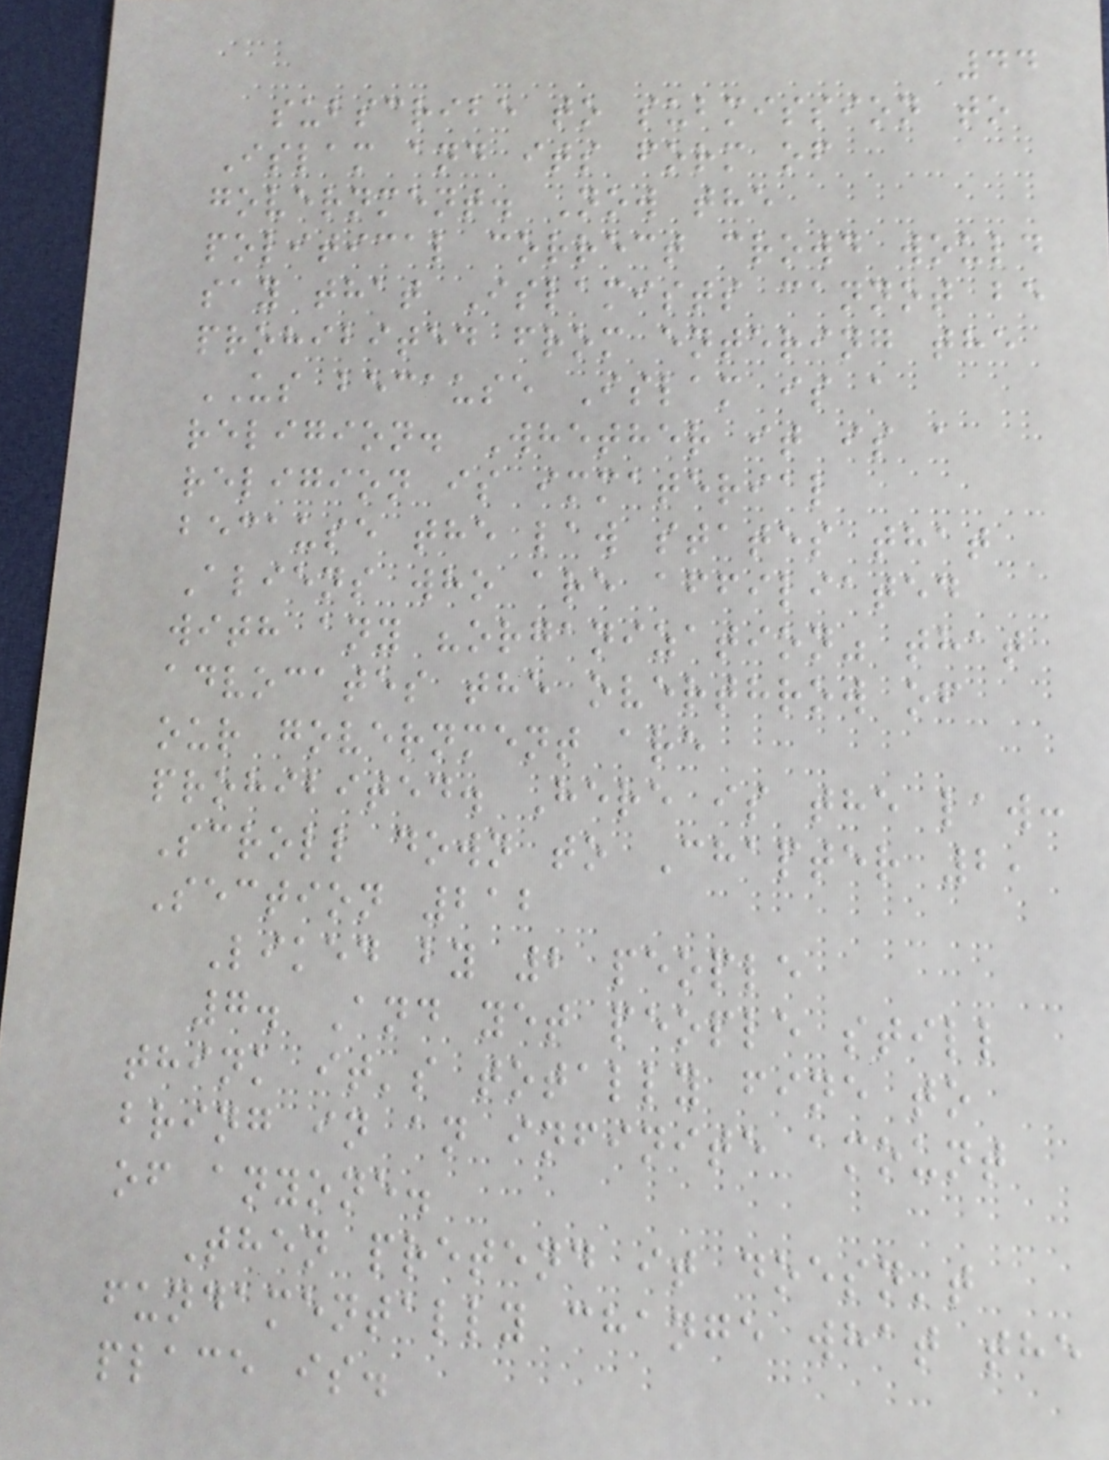44
subscribe to submission to
Islam and its form of
government. Now the
political correct crowd would
say that Islamists cannot be
prohibited from entering the
US because Islam is a
religion. Whether it is a
religion is immaterial
because the law states that
Aliens who are affiliated
with any "organization" that
advocates the overthrow of
our government are
prohibited. Here is the law:
Scroll down to Chapter 2,
Section 212
Liked by 2 people
7. And yet people still
think it's totally fine to
bring in an infinite amount
of anyone.
Then pretend it doesn't
fundamentally change what the
place is.
